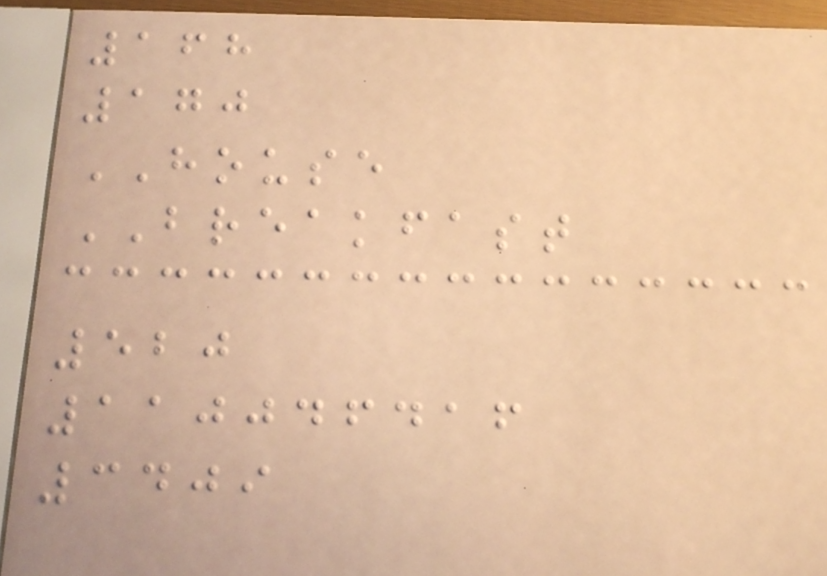168
170
HOUSE
BREAKFAST
520
110046416
3409
